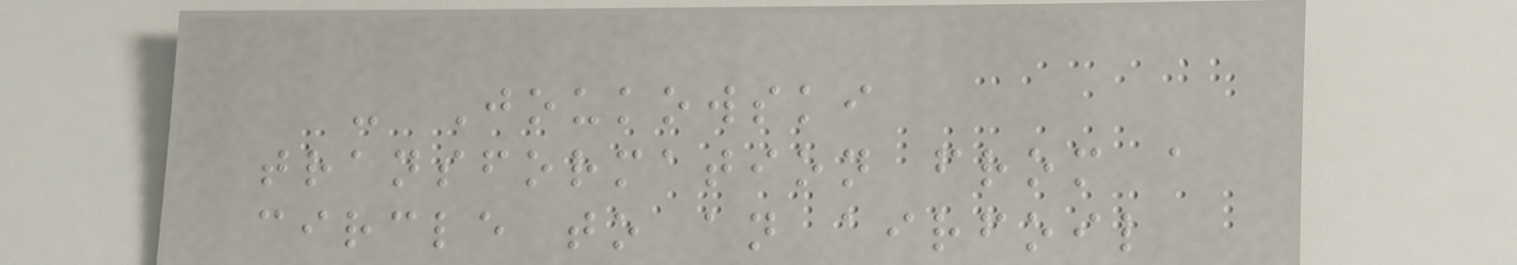- Joukowski
transformation from a
circle to an airfoil
